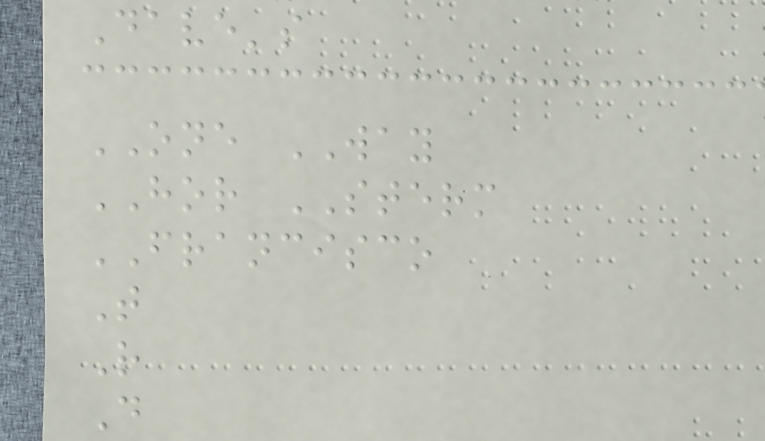Dave's
ONE WAY
HOR STERM
FRANCISCO
T
R
D
